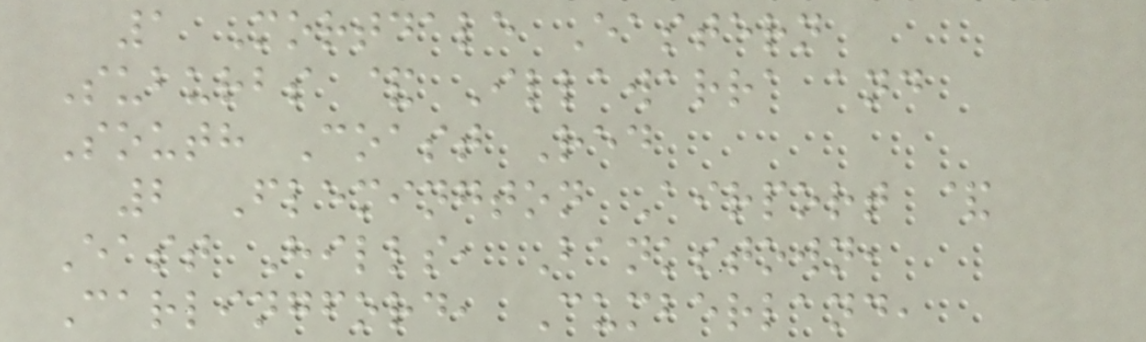1 Mortdale Eastern
Suburbs & Illawarra and
South Coast Red
2 Flemington Airport &
East Hills, Bankstown,
Carlingford, Cumberland,
